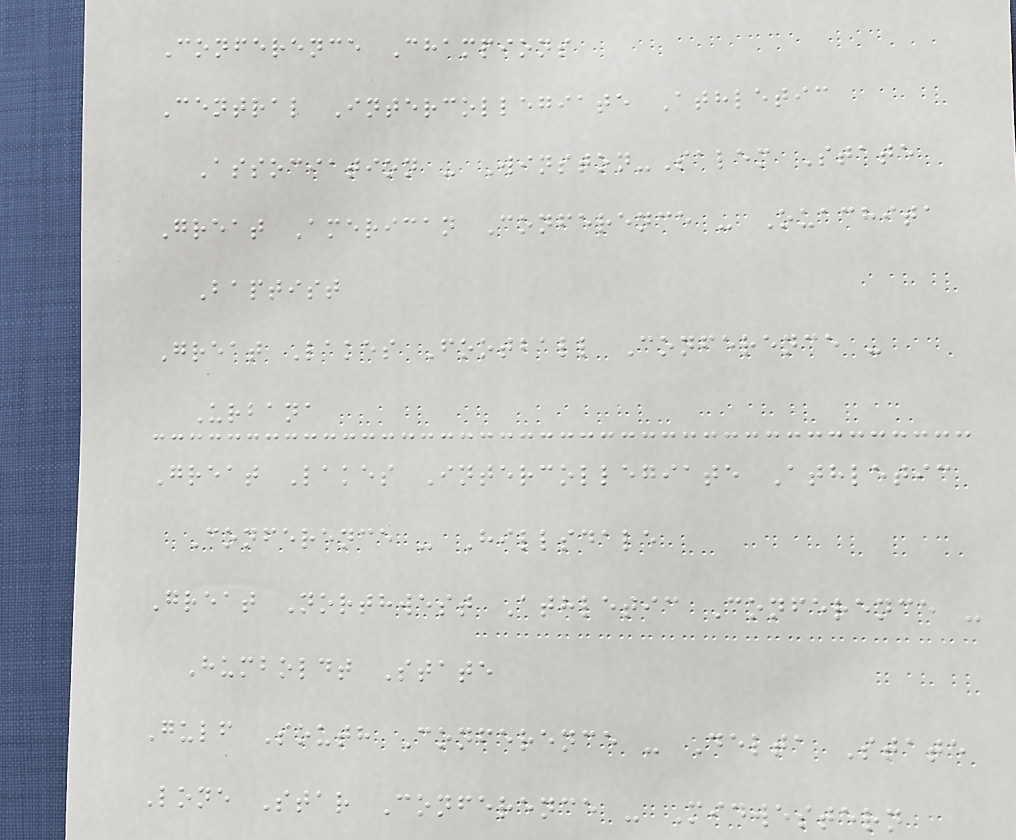Conference Champions
Central Intercollegiate Athletic
Association - Winston-Salem State
Great American Conference - Ouachita
Baptist
Great Lakes Football Conference -
Urbana
Great Lakes Intercollegiate Athletic
Conference - Hillsdale
Great Northwest Athletic Conference -
Humboldt State
Gulf South Conference - Delta State
Lone Star Conference - Midwestern
